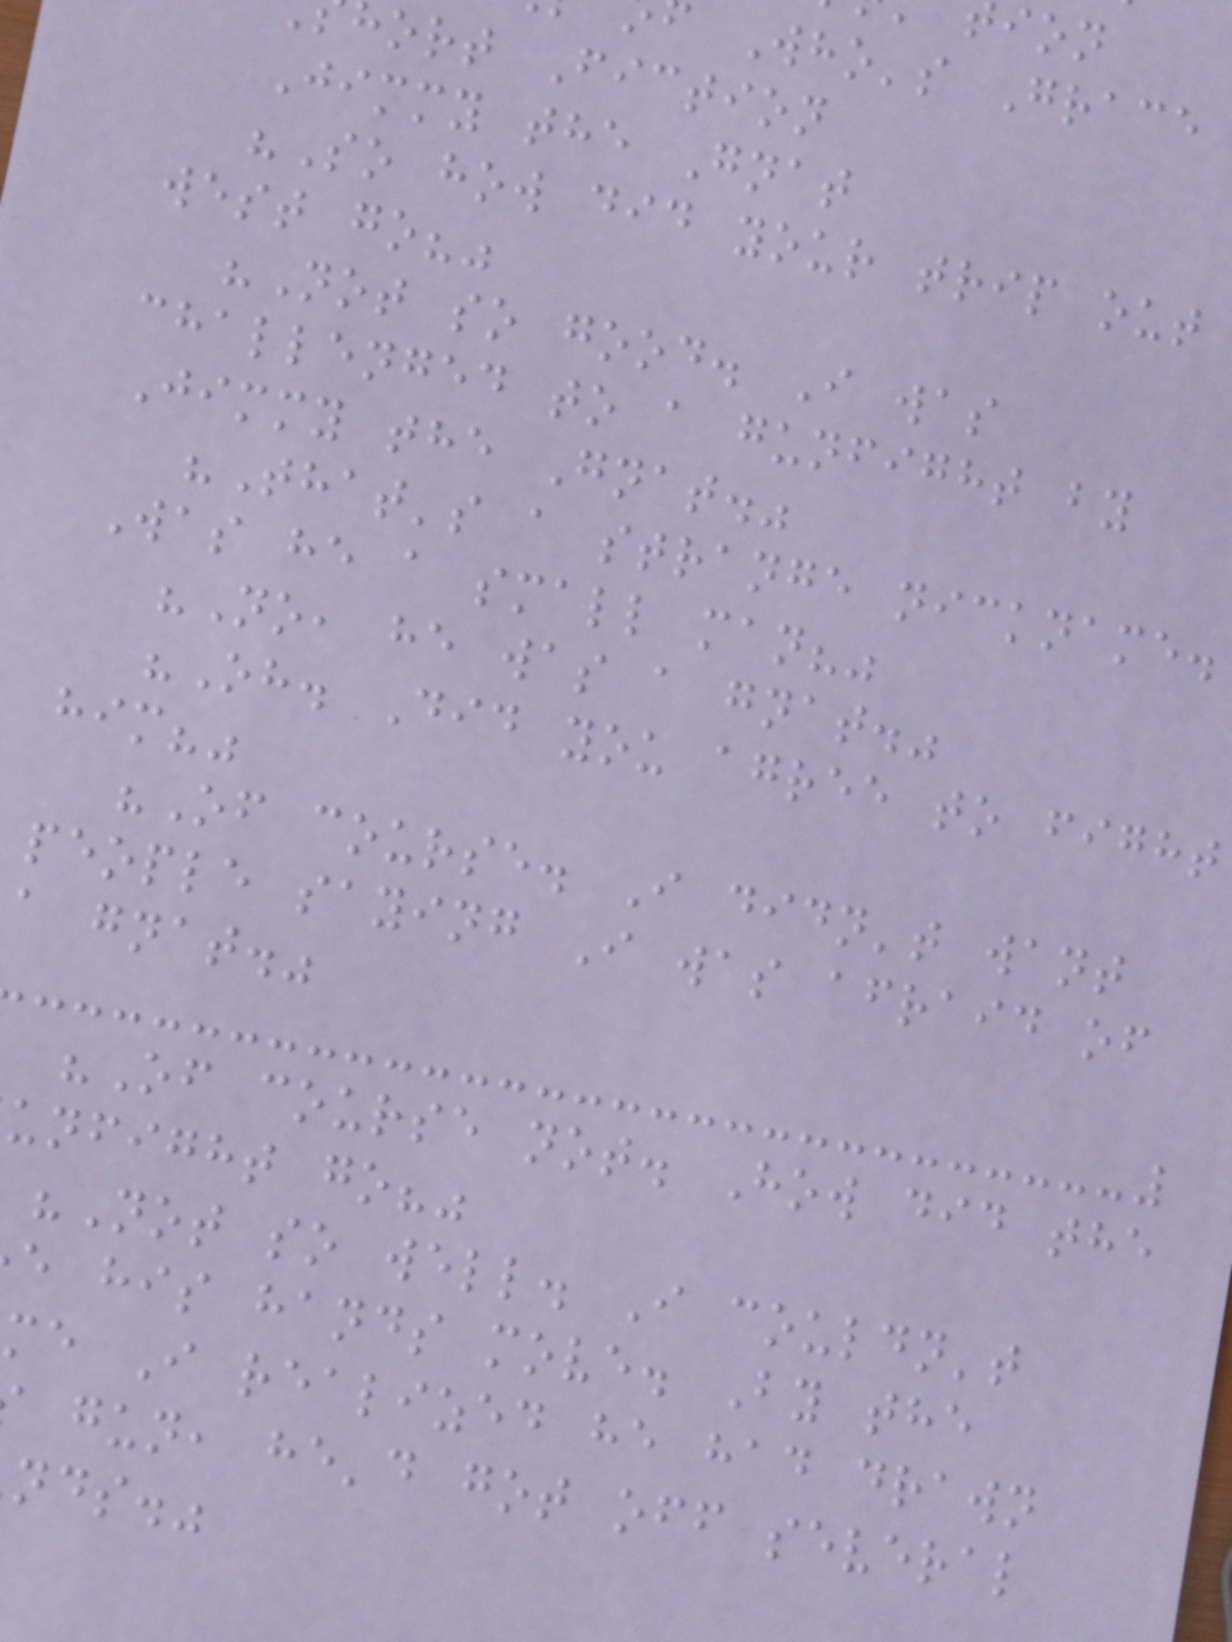Who's Grace
ort Fiction
Jimmy the Gnat
"So how did your trip out
west go?"
"Not so good. I was
challenged to a gunfight by
Jimmy the Gnat."
"That's a strange nickname.
Was he a small man?"
"No, he was a gnat."
"Oh. Did you agree to fight
him?"
"Of course. I didn't want
people saying I was afraid of
a gnat."
"Of course not. How did the
unfight go?"
"Not so well. I couldn't
e his hands move. By the
me I realized he had drawn
gun, he'd got off several
nds."
